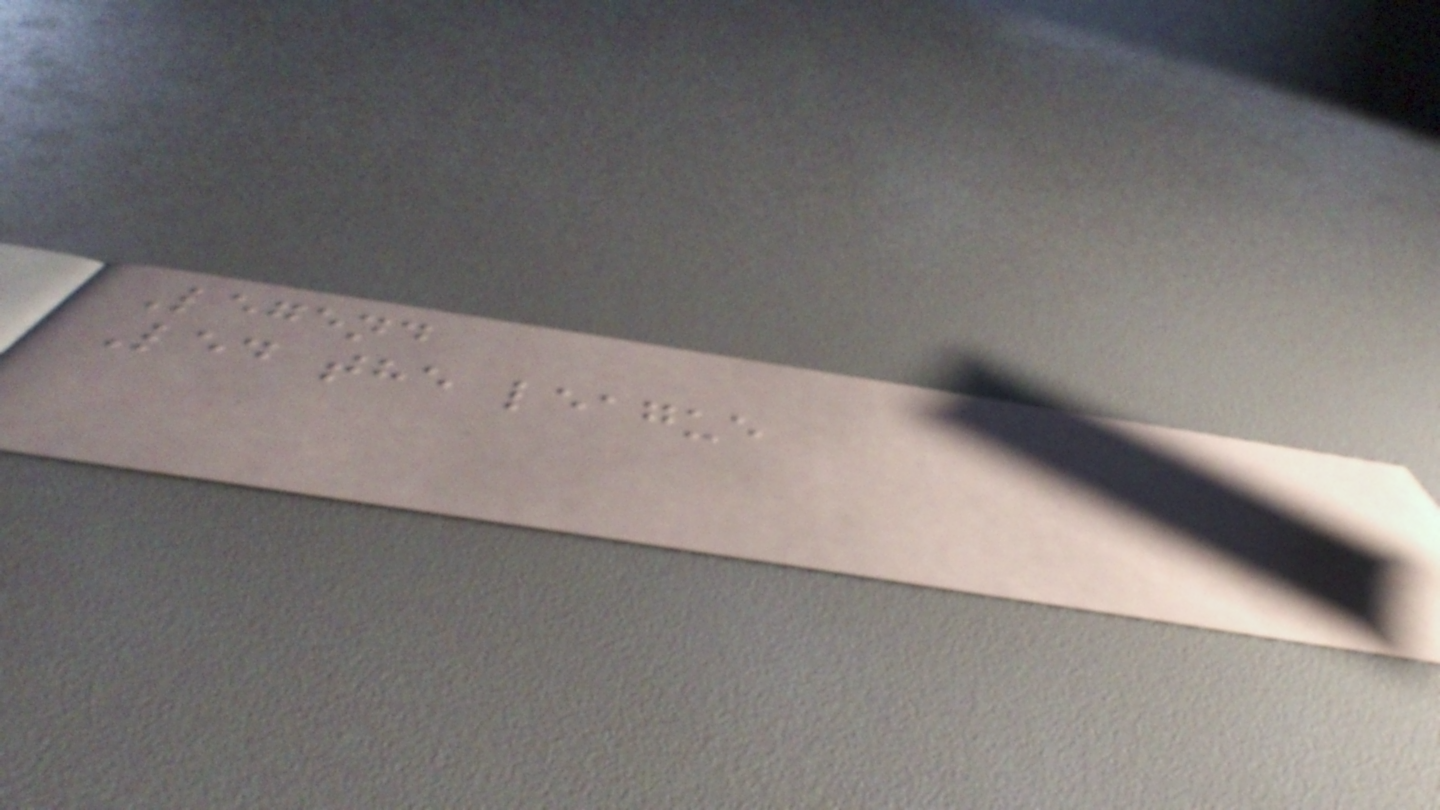Legend
Led the league
